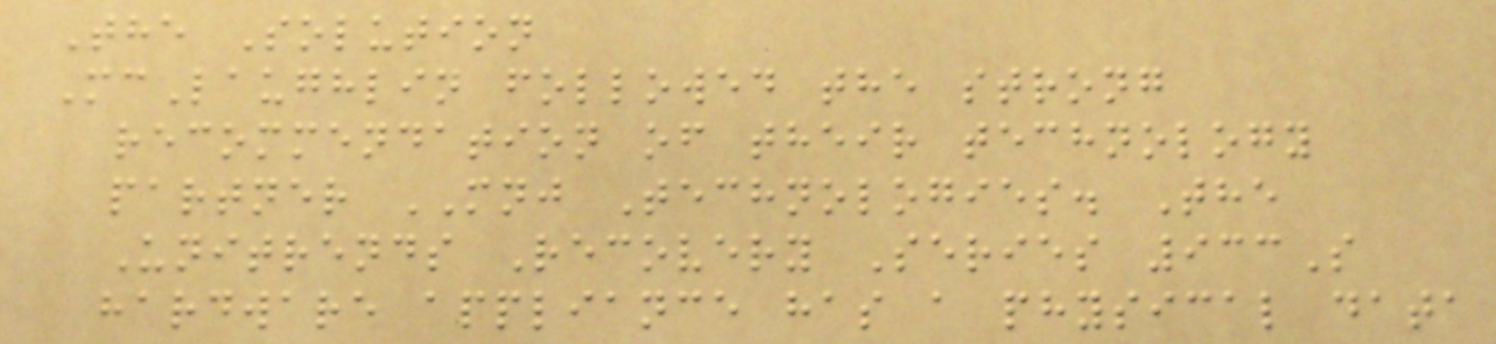The Solution
McLaughlin followed the strong
recommendation of their technology
partner MNJ Technologies. The
Unitrends Recovery Series 933S
hardware appliance has a physical data
